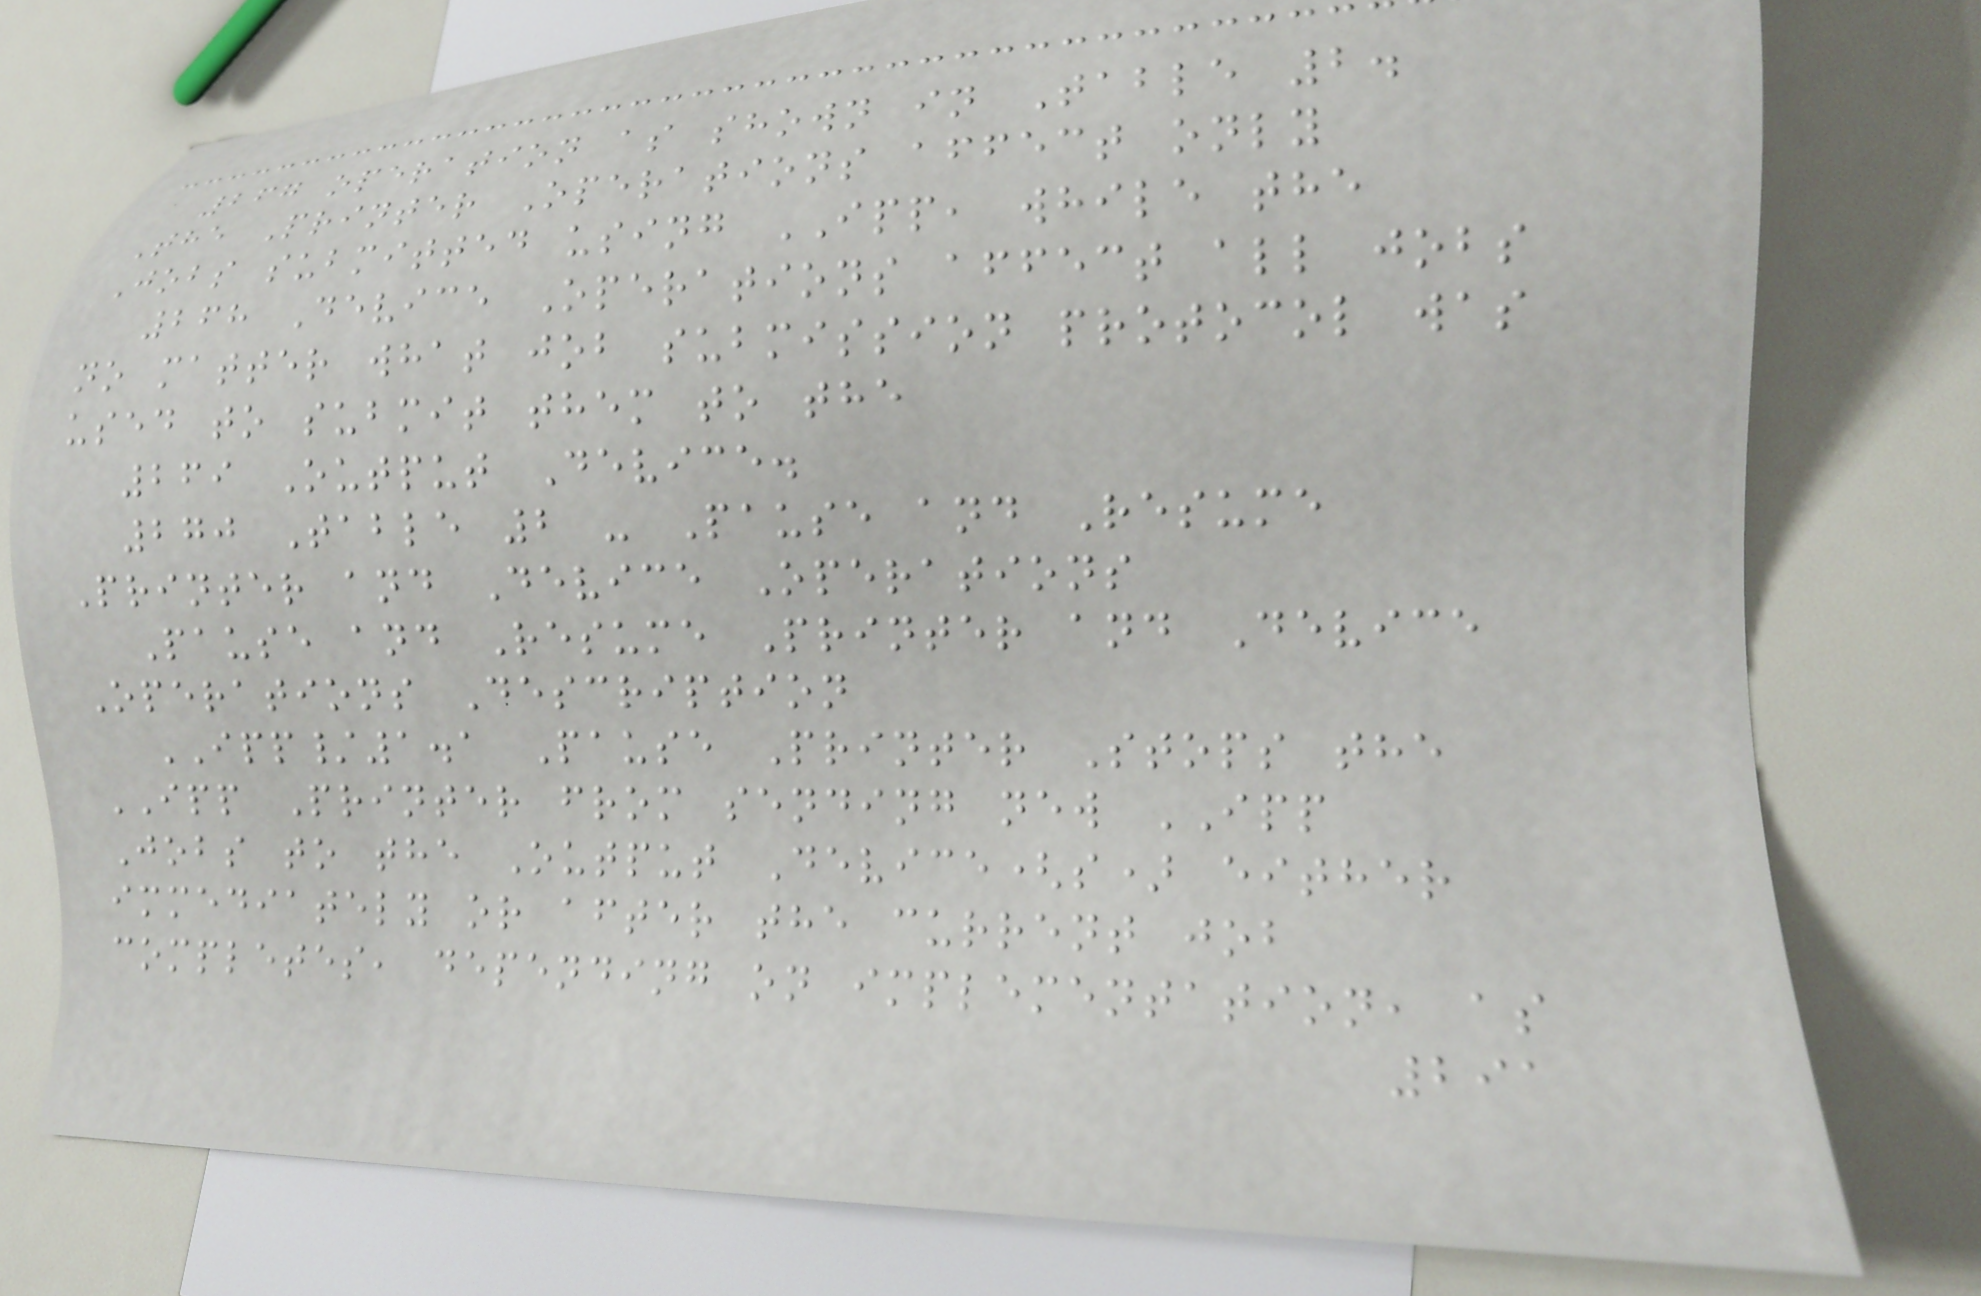267 operation as shown in Table 2.
The Printer Operations affect only
Jobs submitted using IPP, while the
268 Device Operations affect all jobs
no matter what job submission protocol was
used to submit them to the
269 Output Device.
270 Table 2 - Pause and Resume
Printer and Device Operations
Pause and Resume Printer and Device
Operations Description
IPP/1.1 Pause Printer Stops the
IPP Printer from sending new IPP
Jobs to the Output Device(s) either
immediately or after the current job
completes, depending on implementation, as
291
